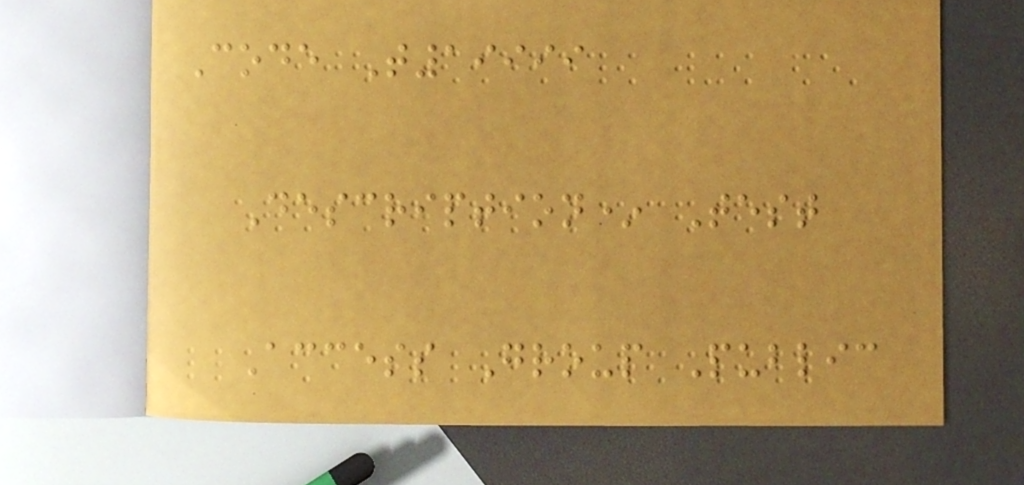Code T19999
Description* Test
Access Group Public
